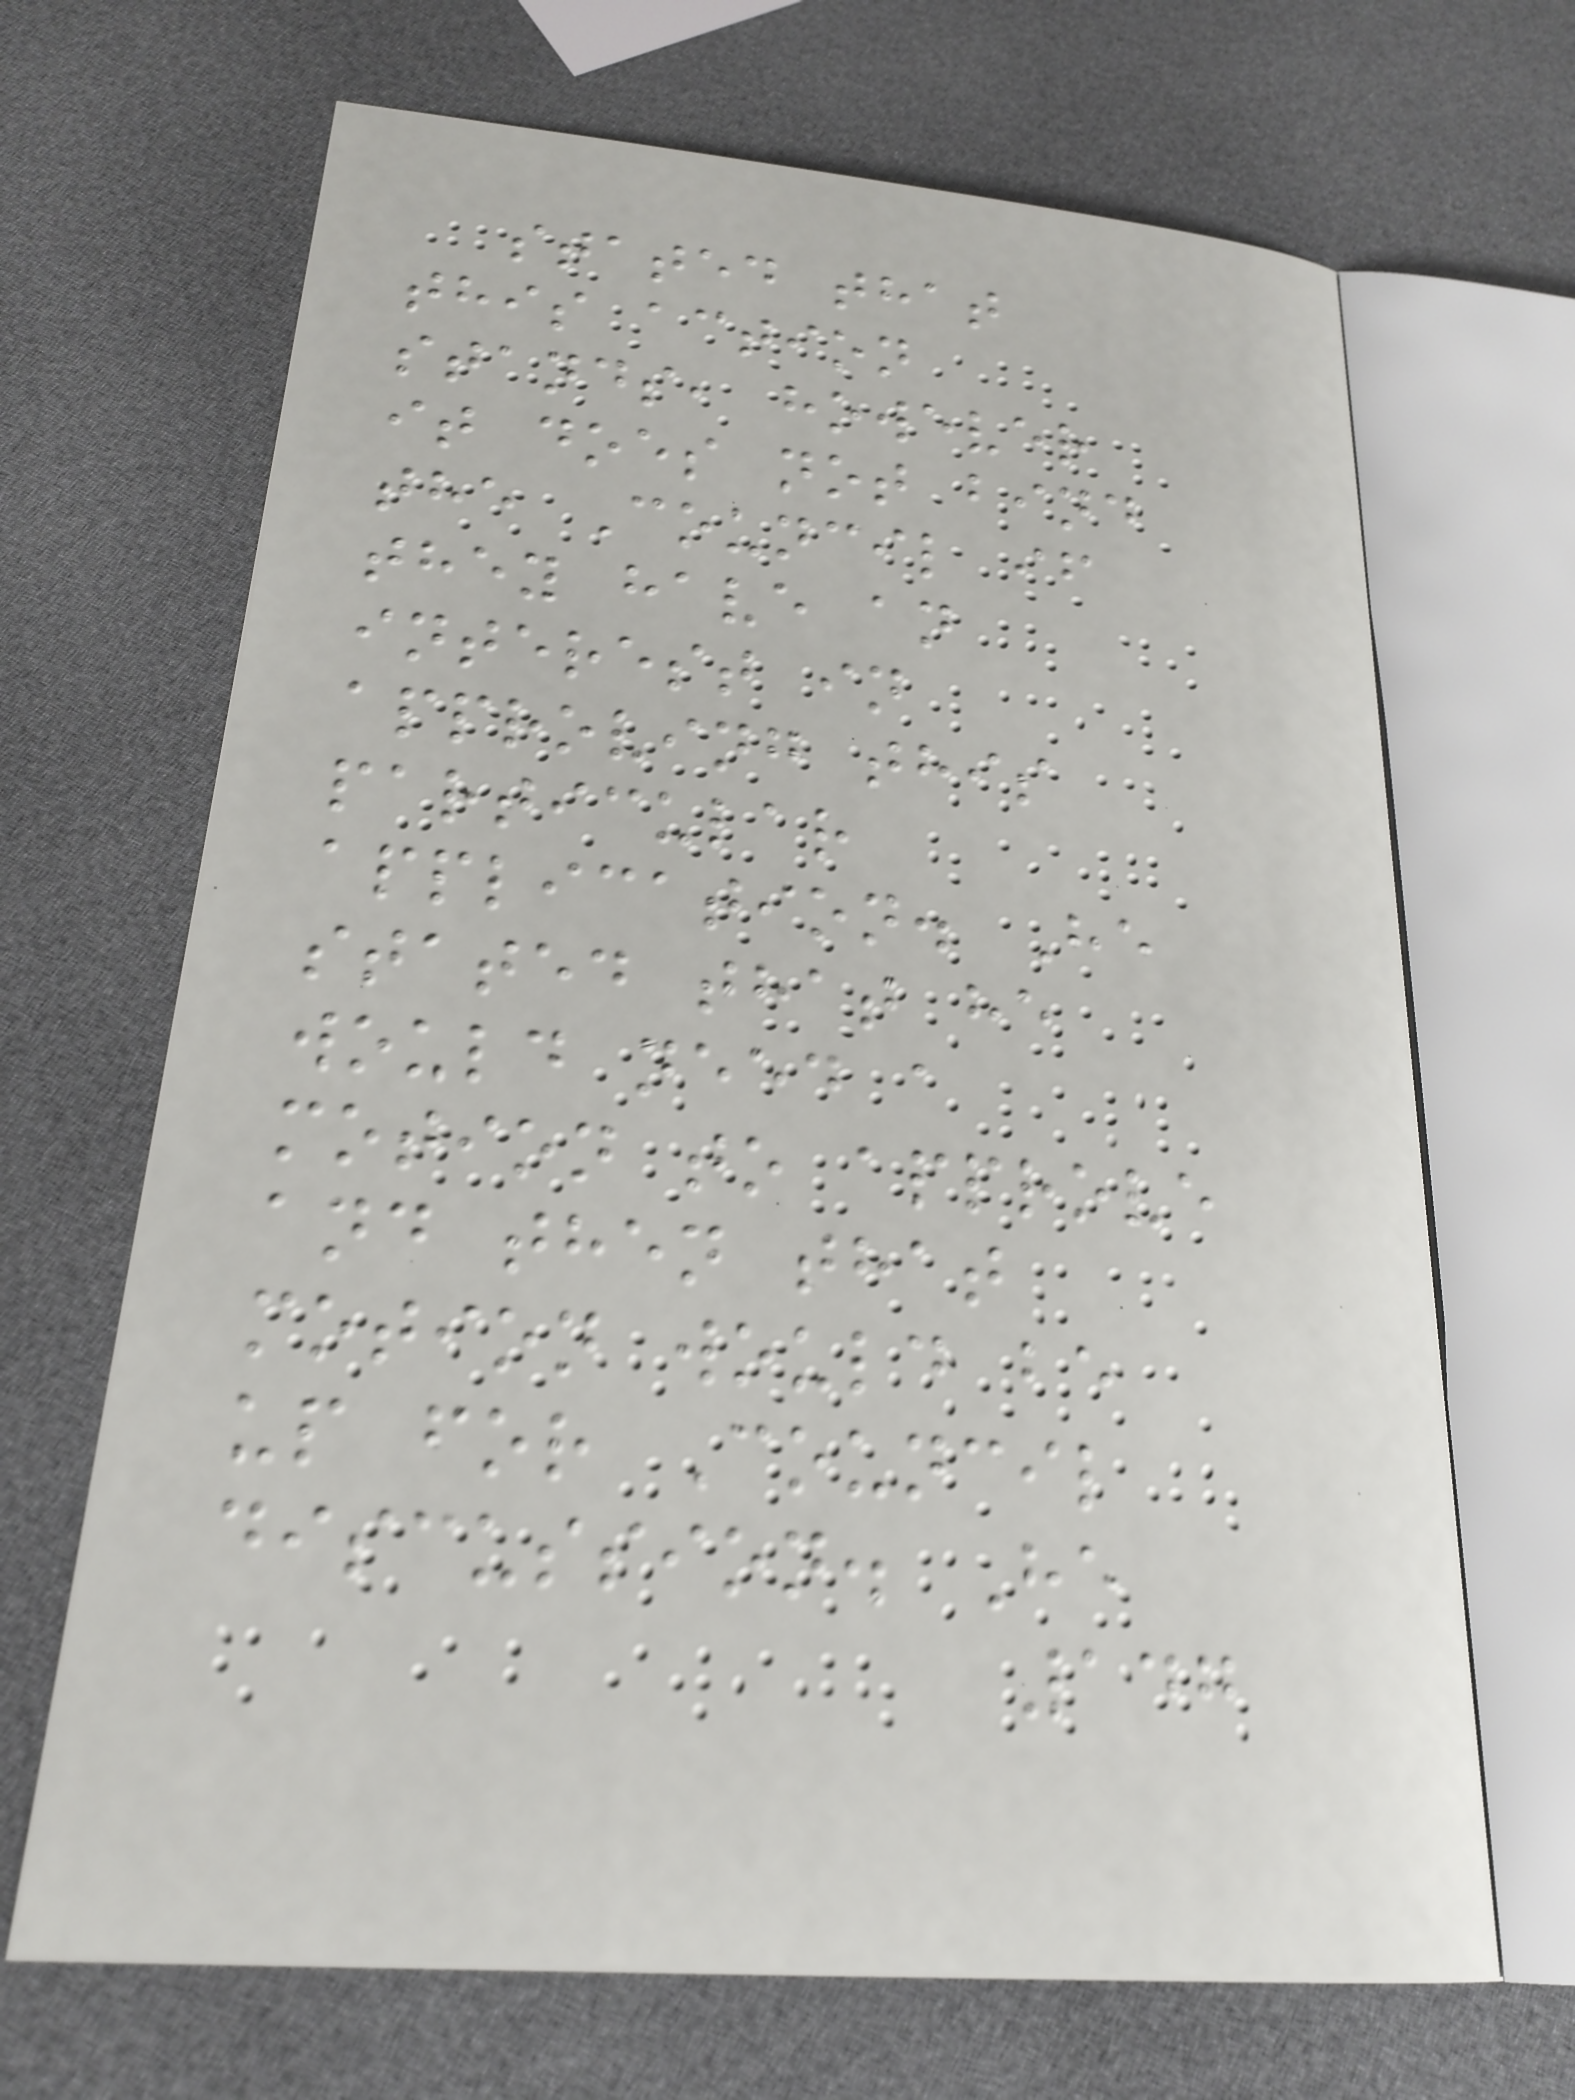stated that
this action
stands, however
it does not bind
the Council if
they have an
interest in
approving this
particular
application. He
stated that he
would need a
motion to approve
and then that
motion would be
up for Council
discussion. He
147
